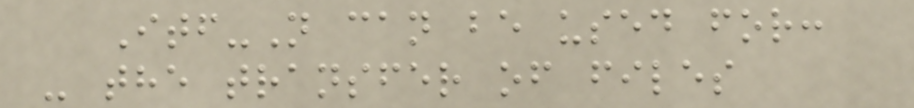Itf-N can be used for:
- the transfer of files
